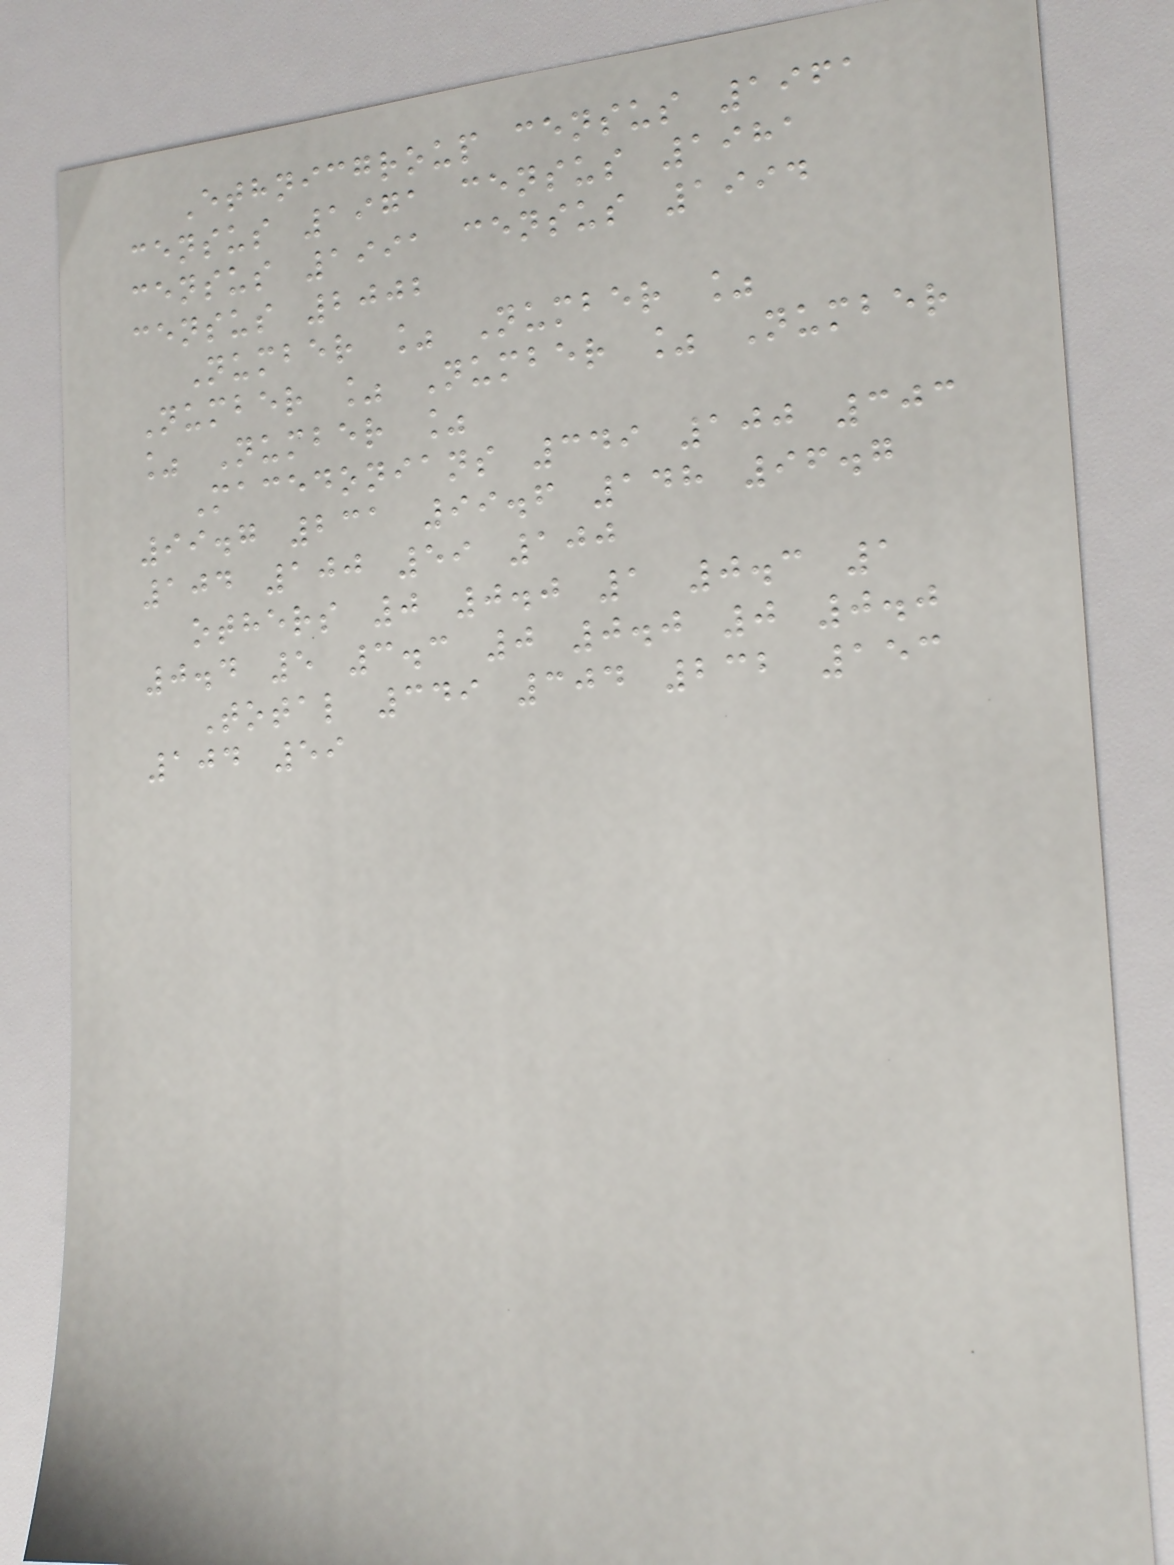Ethnicgroup census 1961
census 1971 census 1981
census 1991 census 1994
census 2002
Number % Number %
Number % Number % Number
% Number %
Macedonians 349 100 303
99.7 231 99.6 148 96.7
104 100 59 100
others 0 0.0 1 0.3 1
0.4 5 3.3 0 0.0 0 0.0
Total 349 304 232 153
104 59
